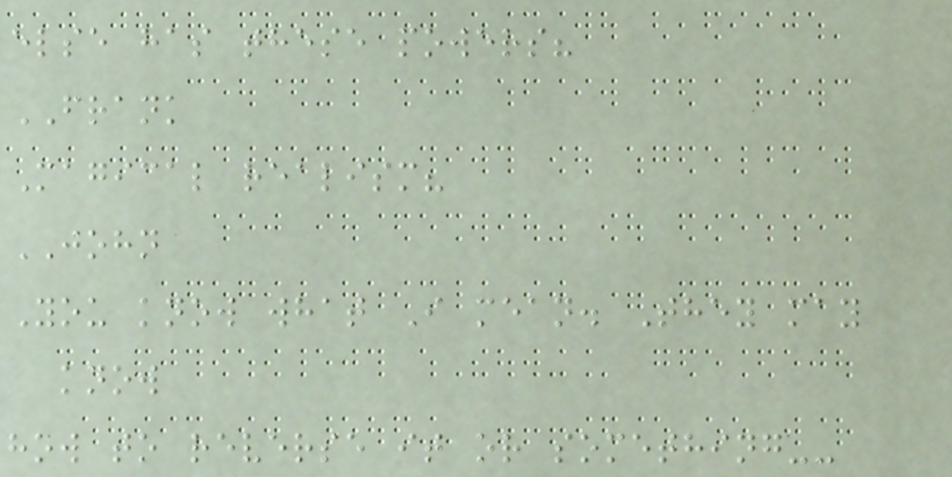else has these powers?
FRANK
Magical realism?
JOHN
You know what I mean. They may
know
how to reverse it or something--
